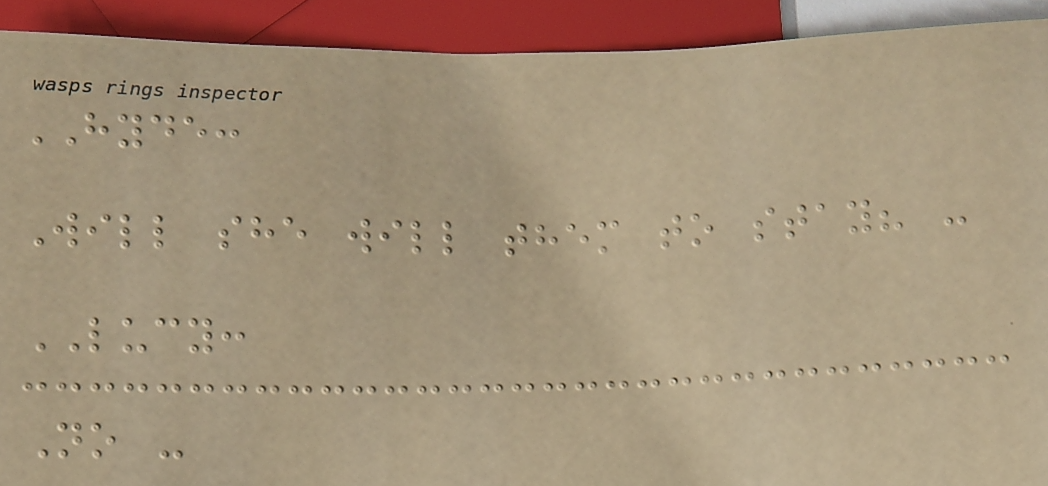HYDE:
Will she will them to stay? -
LUCY:
No -
